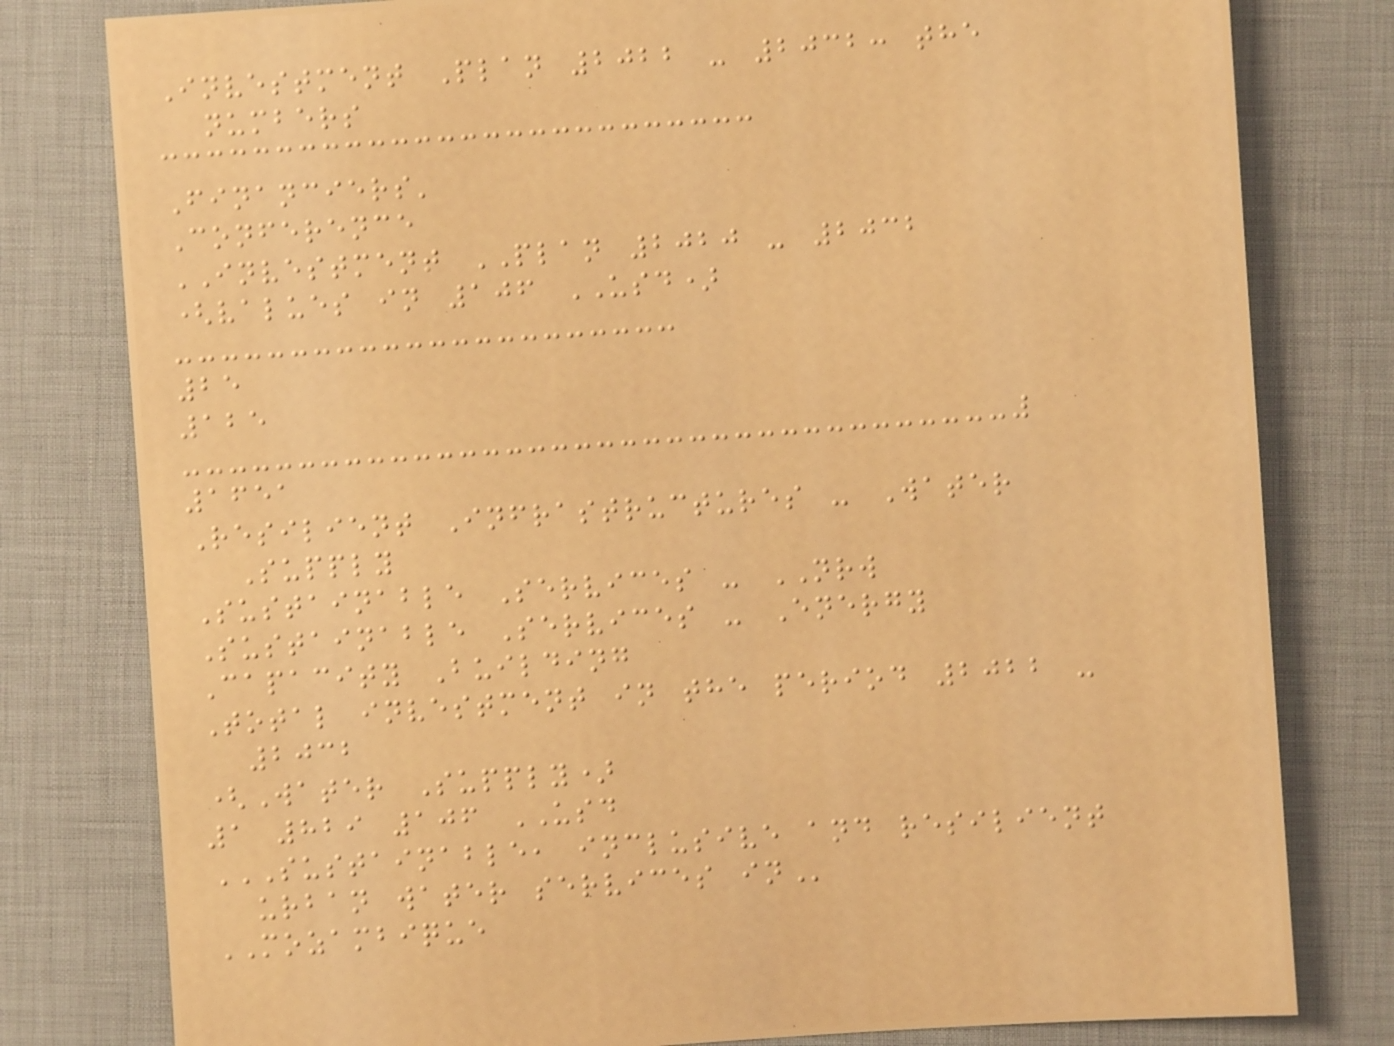Investment Plan 2022 - 2032: the
numbers
Financiers'
Conference
INVESTMENT PLAN 2020 - 2032
(values in 106 USD)
25
125
1651
Resilient Infrastructures - Water
Supply
Sustainable Services - NRW
Sustainable Services - Energy
Capacity Building
Total investment in the period 2022 -
2032
(Water Supply)
1 829 106 USD
SUSTAINABLE, INCLUSIVE AND RESILIENT
URBAN WATER SERVICES IN
MOZAMBIQUE
